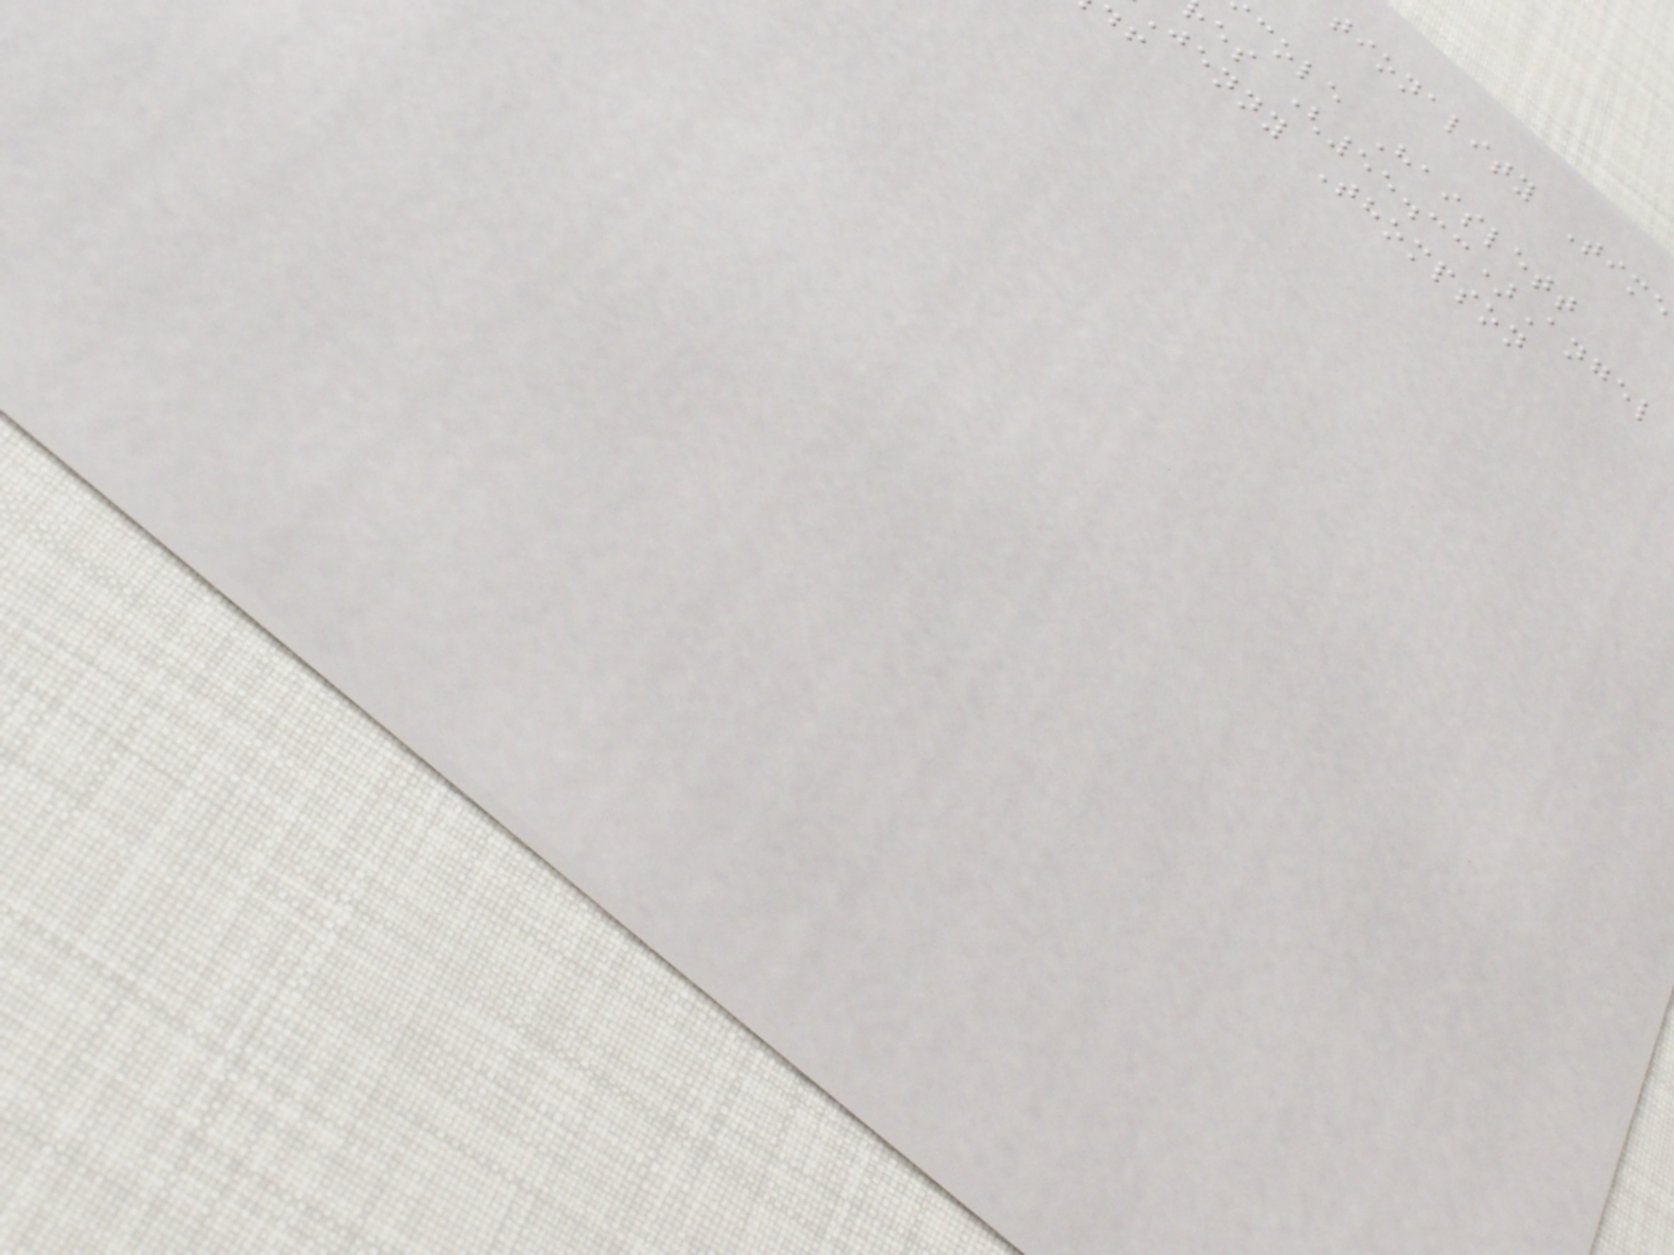tionality Time
cole Haislett
es (55.33)Angel
jenny Thompson
